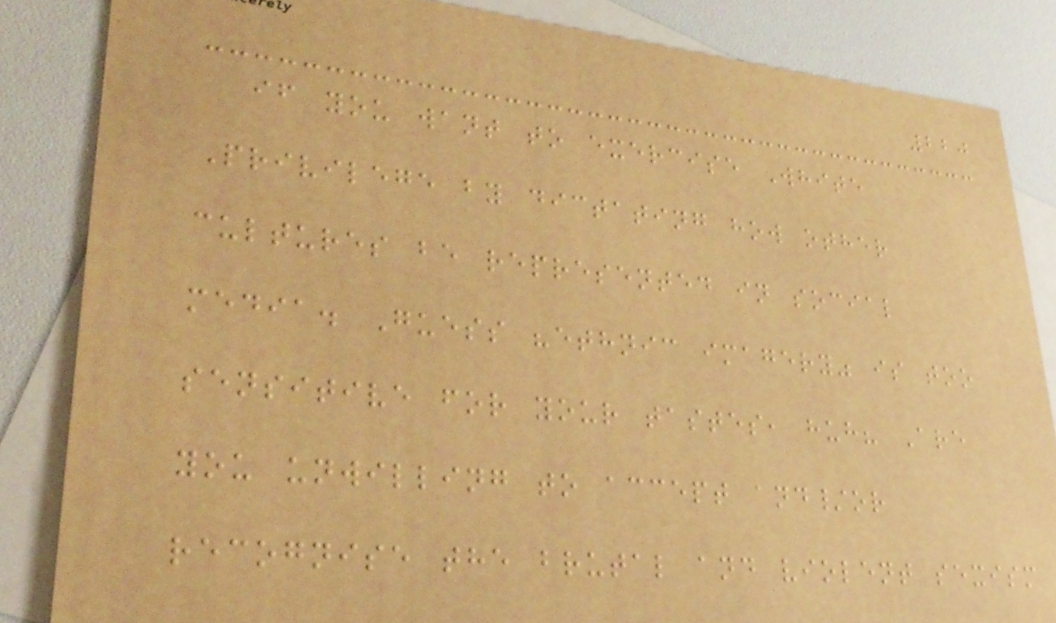220
if you want to exercise White
Privilege by dictating how other
cultures be represented in social
media. Guess "ethnic imagery" is too
sensitive for your tastes, huh? Are
you unwilling to accept and/or
recognise the brutal and violent sexism
